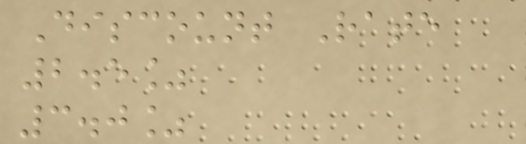Discount Rate
2.5%
3.0%
